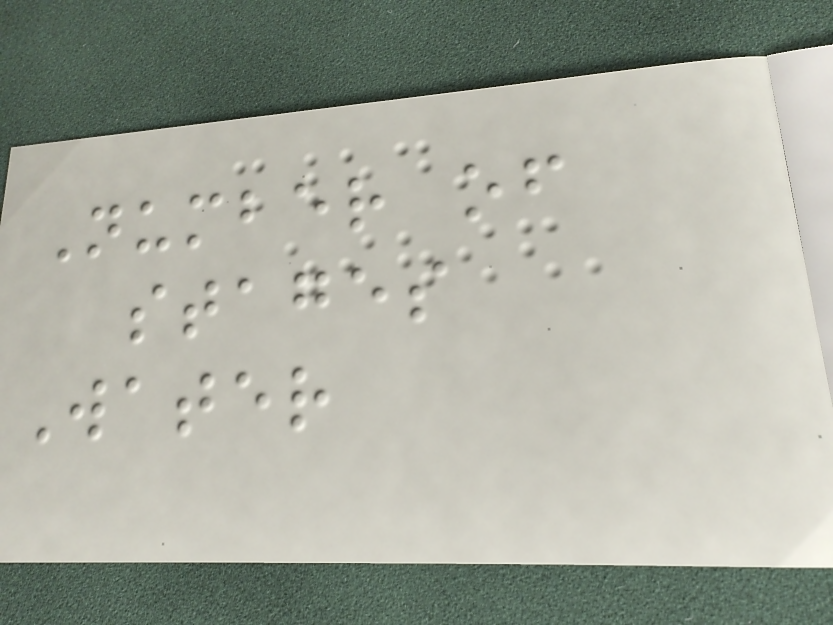Number of
stages
Water
